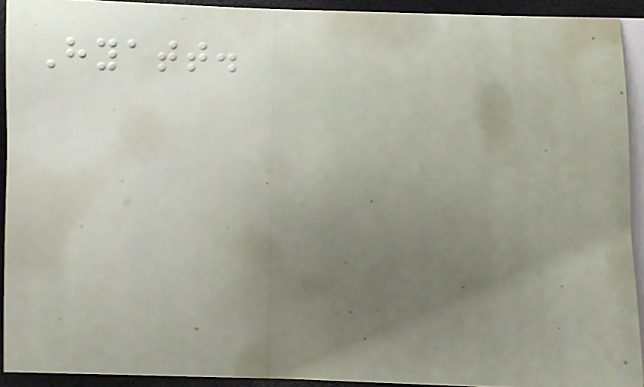Hyatt.
